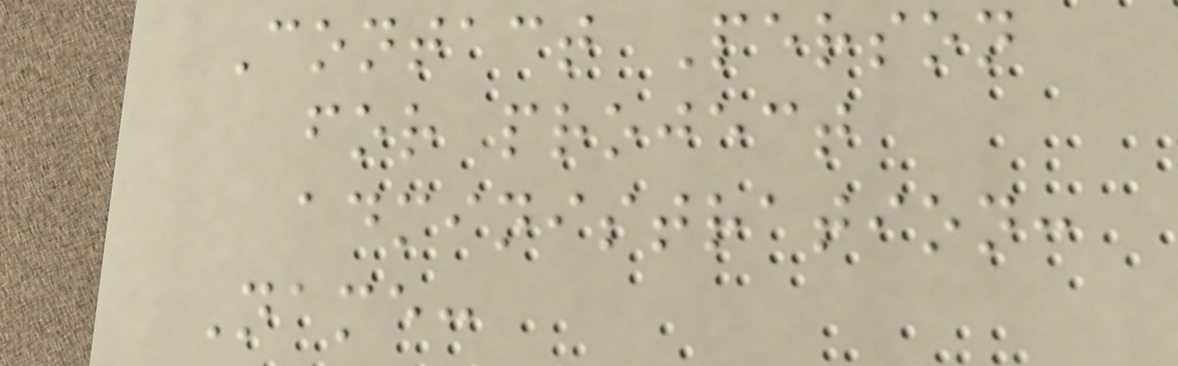Contact Person
for project
administration:
Name:
